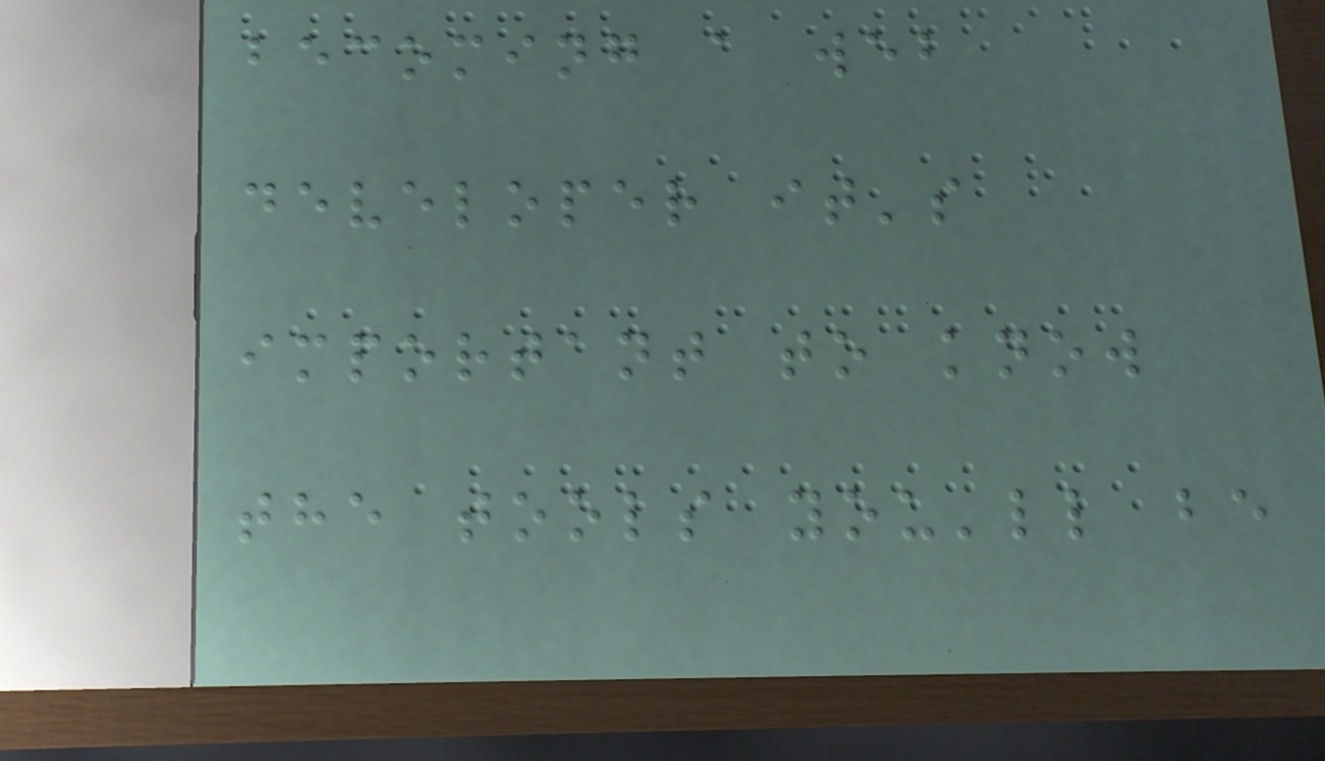becoming a web
developer it's
important to know
the tools you'll be
